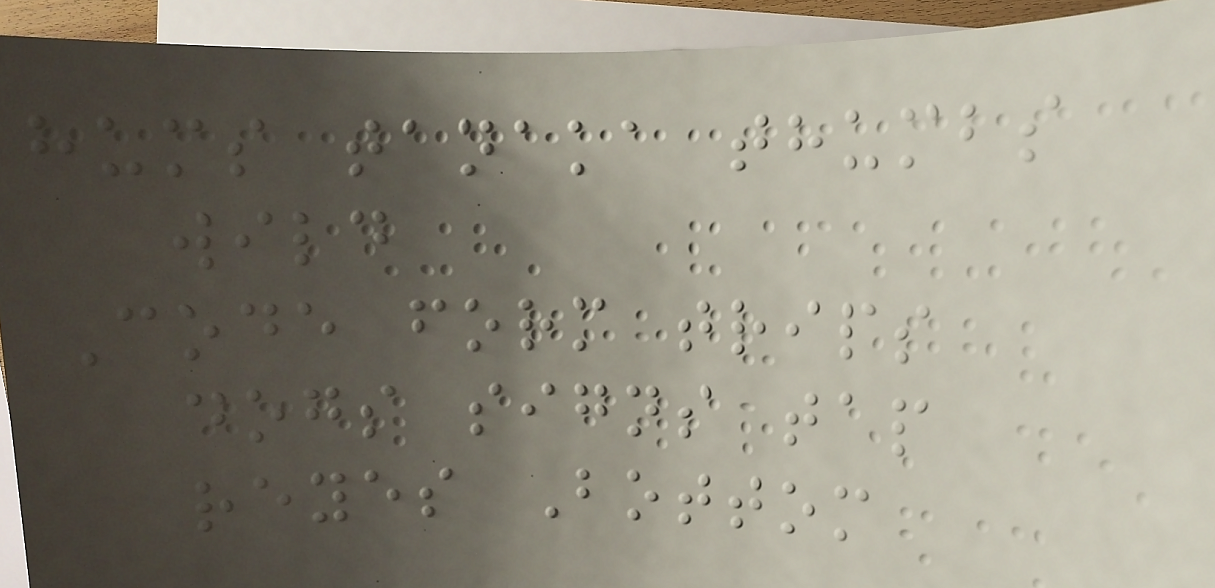hums tanaka thumbs
wild
Code form trips
dogs signs tap
reyes Bottom
